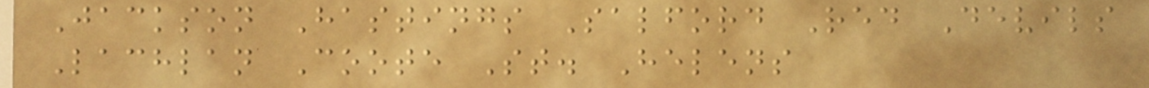Jackson Hastings Salford Red Devils
Lachlan Coote St. Helens
